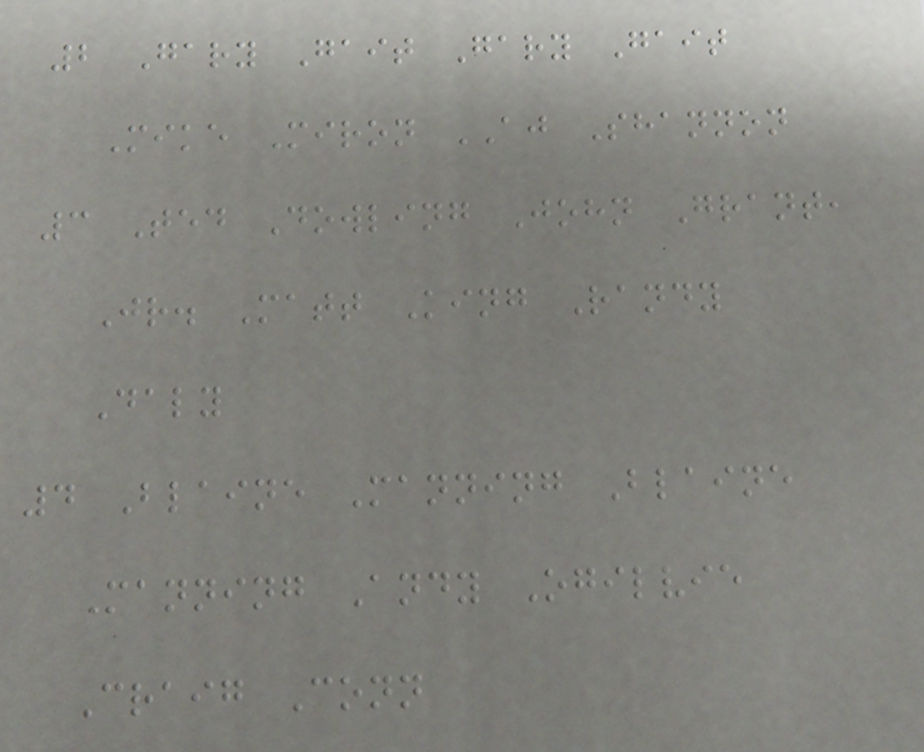2 Gary Gait Gary Gait
Mike Miron AJ Shannon
3 Ted Dowling John Grant,
Jr. Matt King Randy
Daly
4 Blaine Manning Blaine
Manning Andy Ogilvie
Craig Conn
